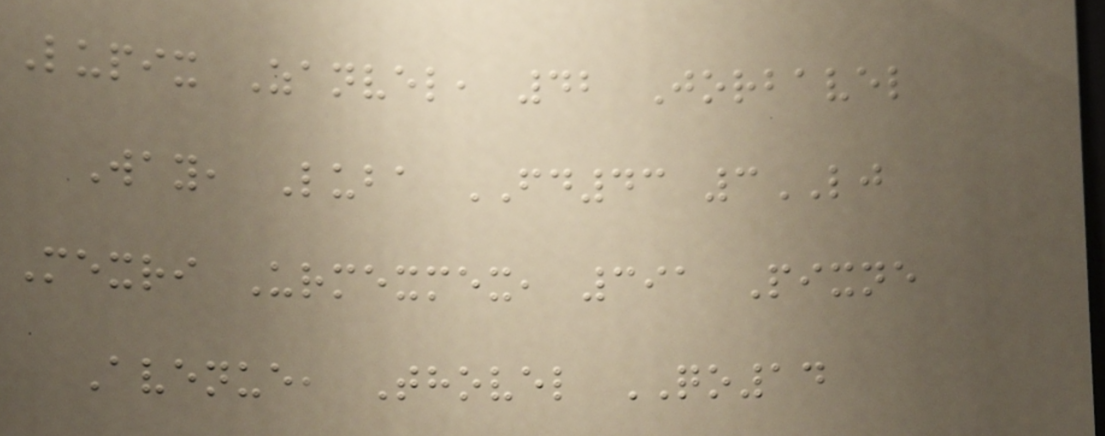Lupix Zanvel, 42 Jorbavel
Way, Luba FD43 3LJ
Mexri Urmexmex, 391 Pixne
Avenue, Thovel QO14
